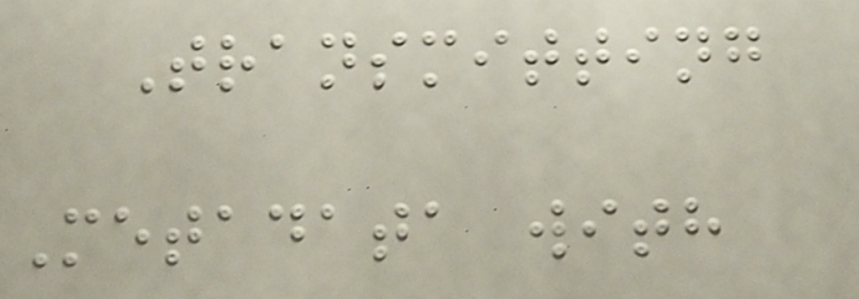Transmitting
Metadata with
